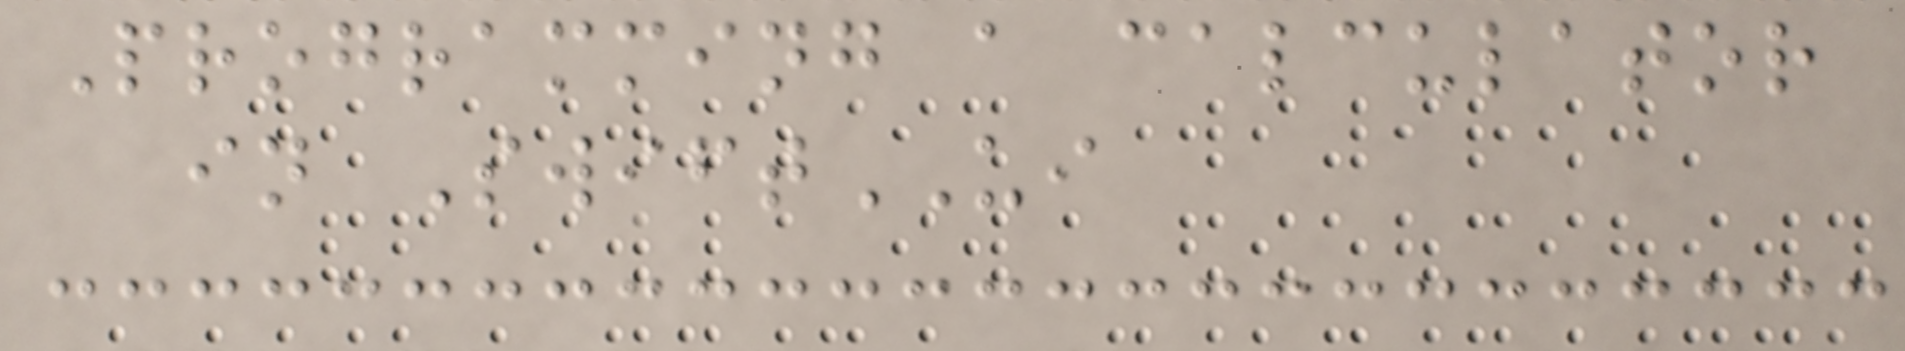Programming a calculator
in SwiftUI
